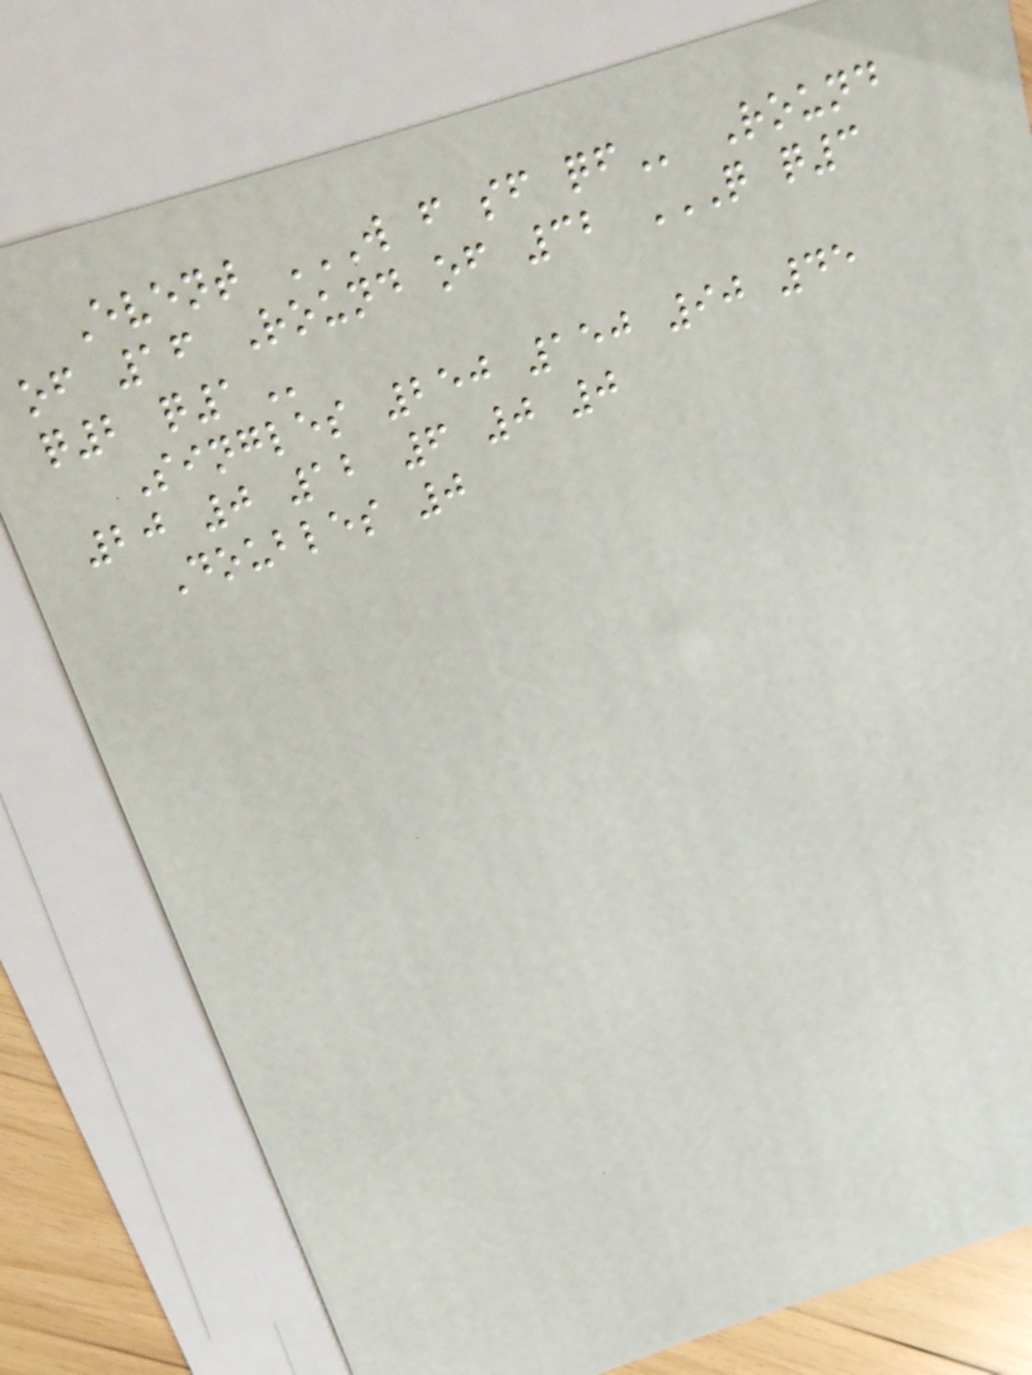Event W F SF QF Round
of 16 Round of 32 Q Q3
Q2 Q1
Singles 250 150 90 45
20 0 12 6 0 0
Doubles 0
